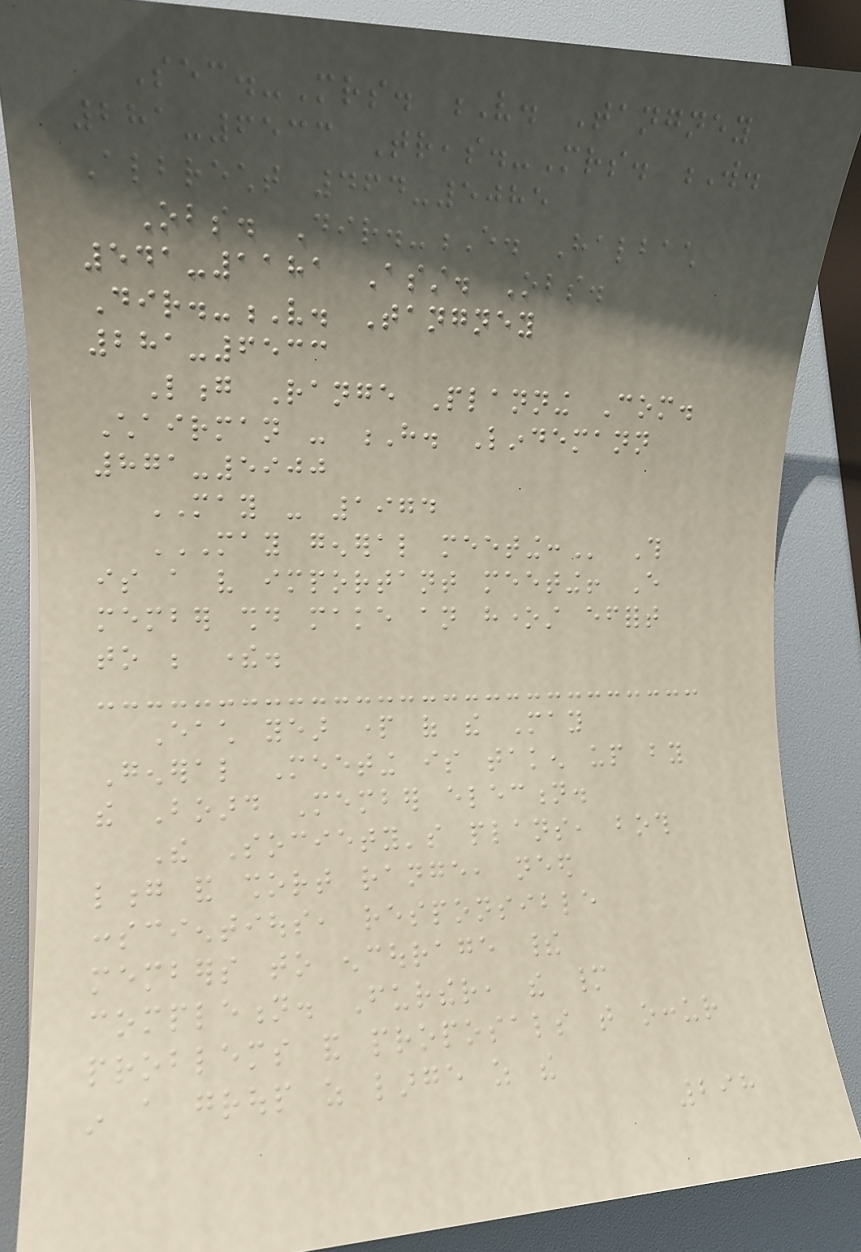Sec.-Mrs. V. Tangney
281-6533 Treas.-Mrs. W.
Albrecht 464-5085
Obs. Dir.-E. Halbach
541-1181 Asst. Obs.
Dir.-V. Tangney
281-6533
Long Range Planning Com.
Chairman - H. Lindemann
871-5900
MAY - 1974
MAY GENERAL MEETING: This
is a very important meeting! Every
member should make an honest effort
to be there.
Each year part of the May
General Meeting is taken up by
the Board Member election.
The Society's plans, both
long and short range, need
conscientious, responsible
members to encourage their
completion. Further, the many
problems and proposals that occur
in a group as large as the
298
